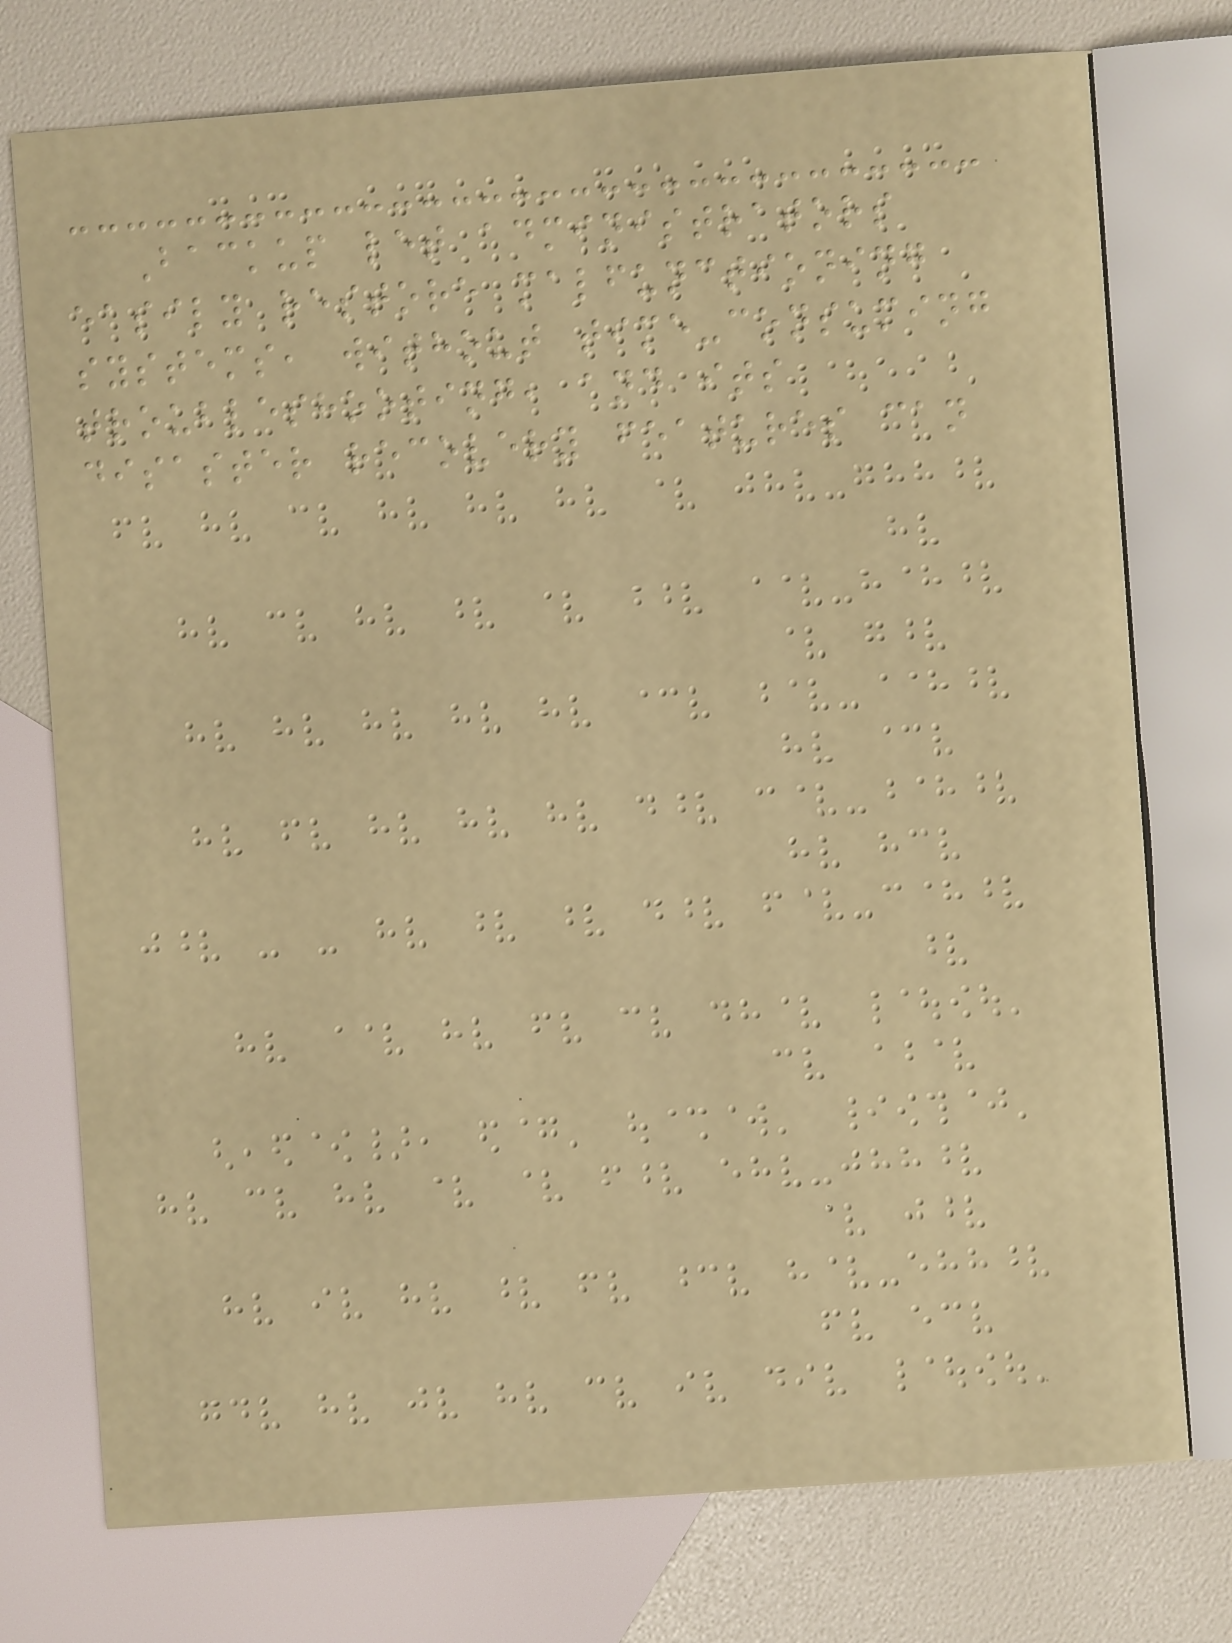Backup let administrators
easily restore malfunctioning
systems, without time-consuming
troubleshooting, and its
disaster recovery features can
